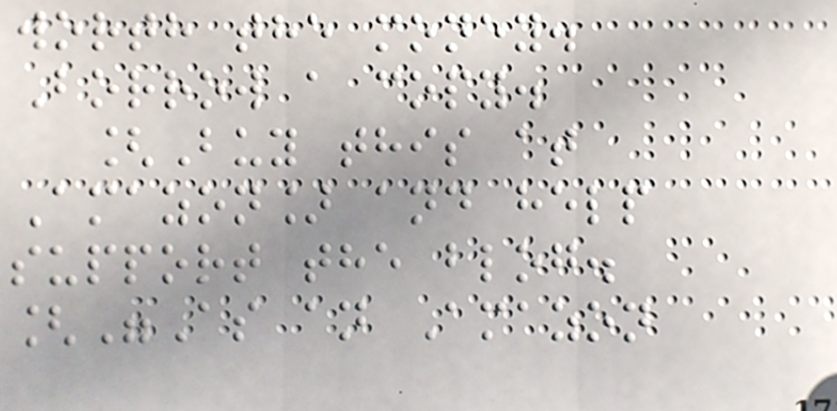worth the money.
Borrow a copy.
[Buy this at
Amazon] and help
support the blog.
["As an Amazon
